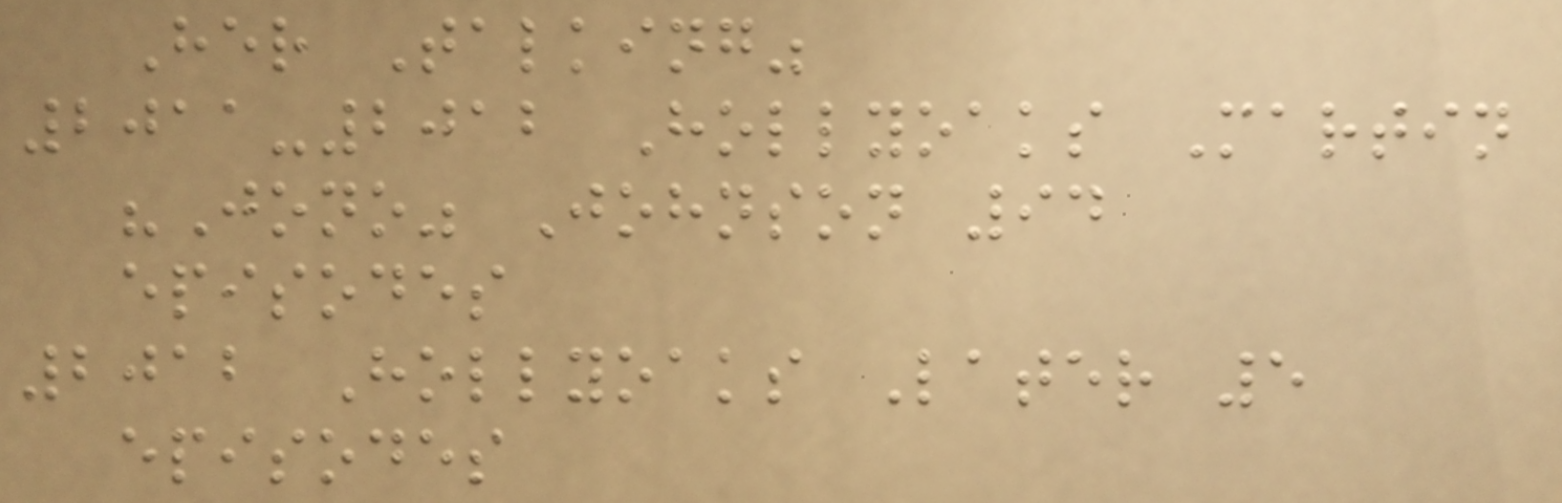Her Talking"
2011-2012 Hollyoaks Martin
"Jono" Johnson 94
episodes
2012 Hollyoaks Later 5
episodes
